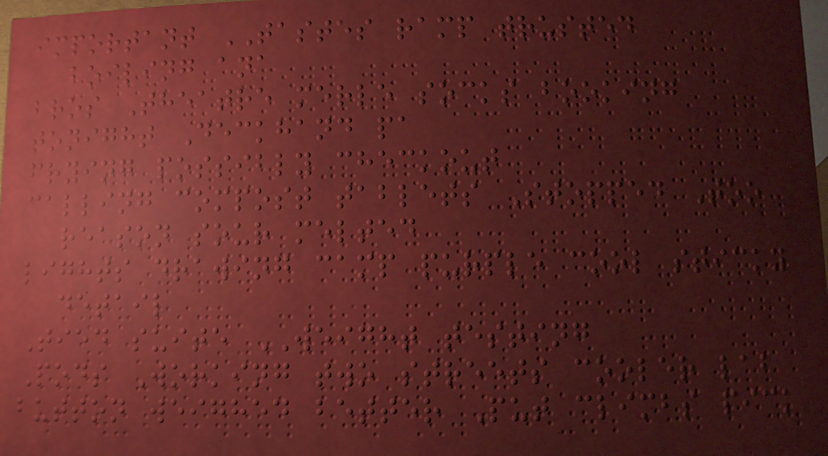important TASTES ramp trusted
boiling ana
bros Theatre merle socks booking
tonight Deckhand pa
frying possibly checkout
calling compost tablets Stopped Too
reason sour melted
lights drawing camp purple cool sticky
detail
Tied suite WEIGHT testing
Pods Working two streets cooler lab
button weighed better Put climbs pick
